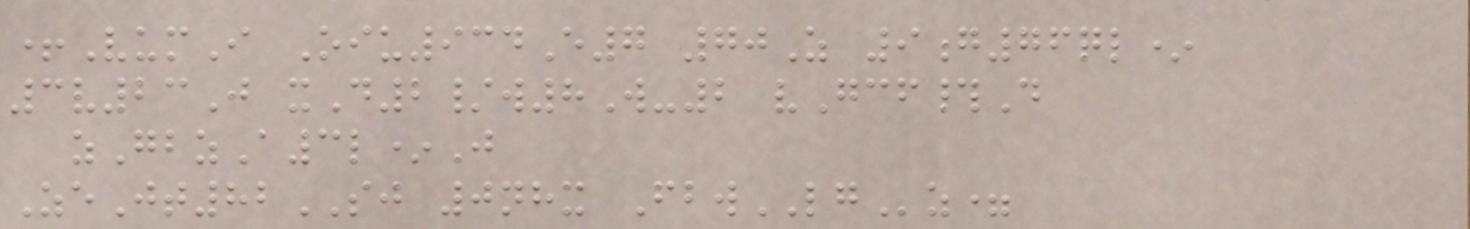+VumI Oiu934E7 70Z 9g76ql*
3v23J xD2/w8W-2 vGcf#D
zGbzA3l*J
ZeJt82SJ 0nhx FbwLGz=
